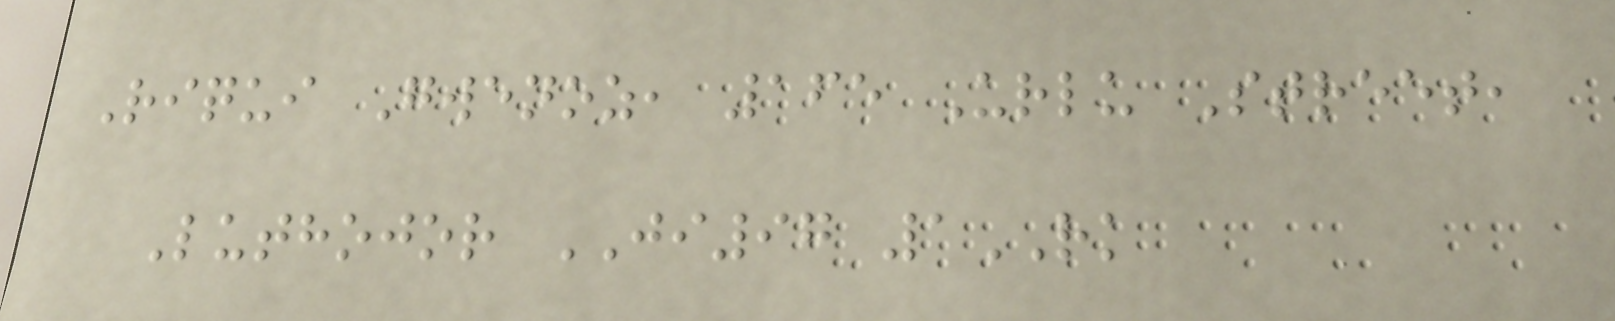Riqui Gwenoz, 165 Urlu Street,
Luthojor JI97 1RK
